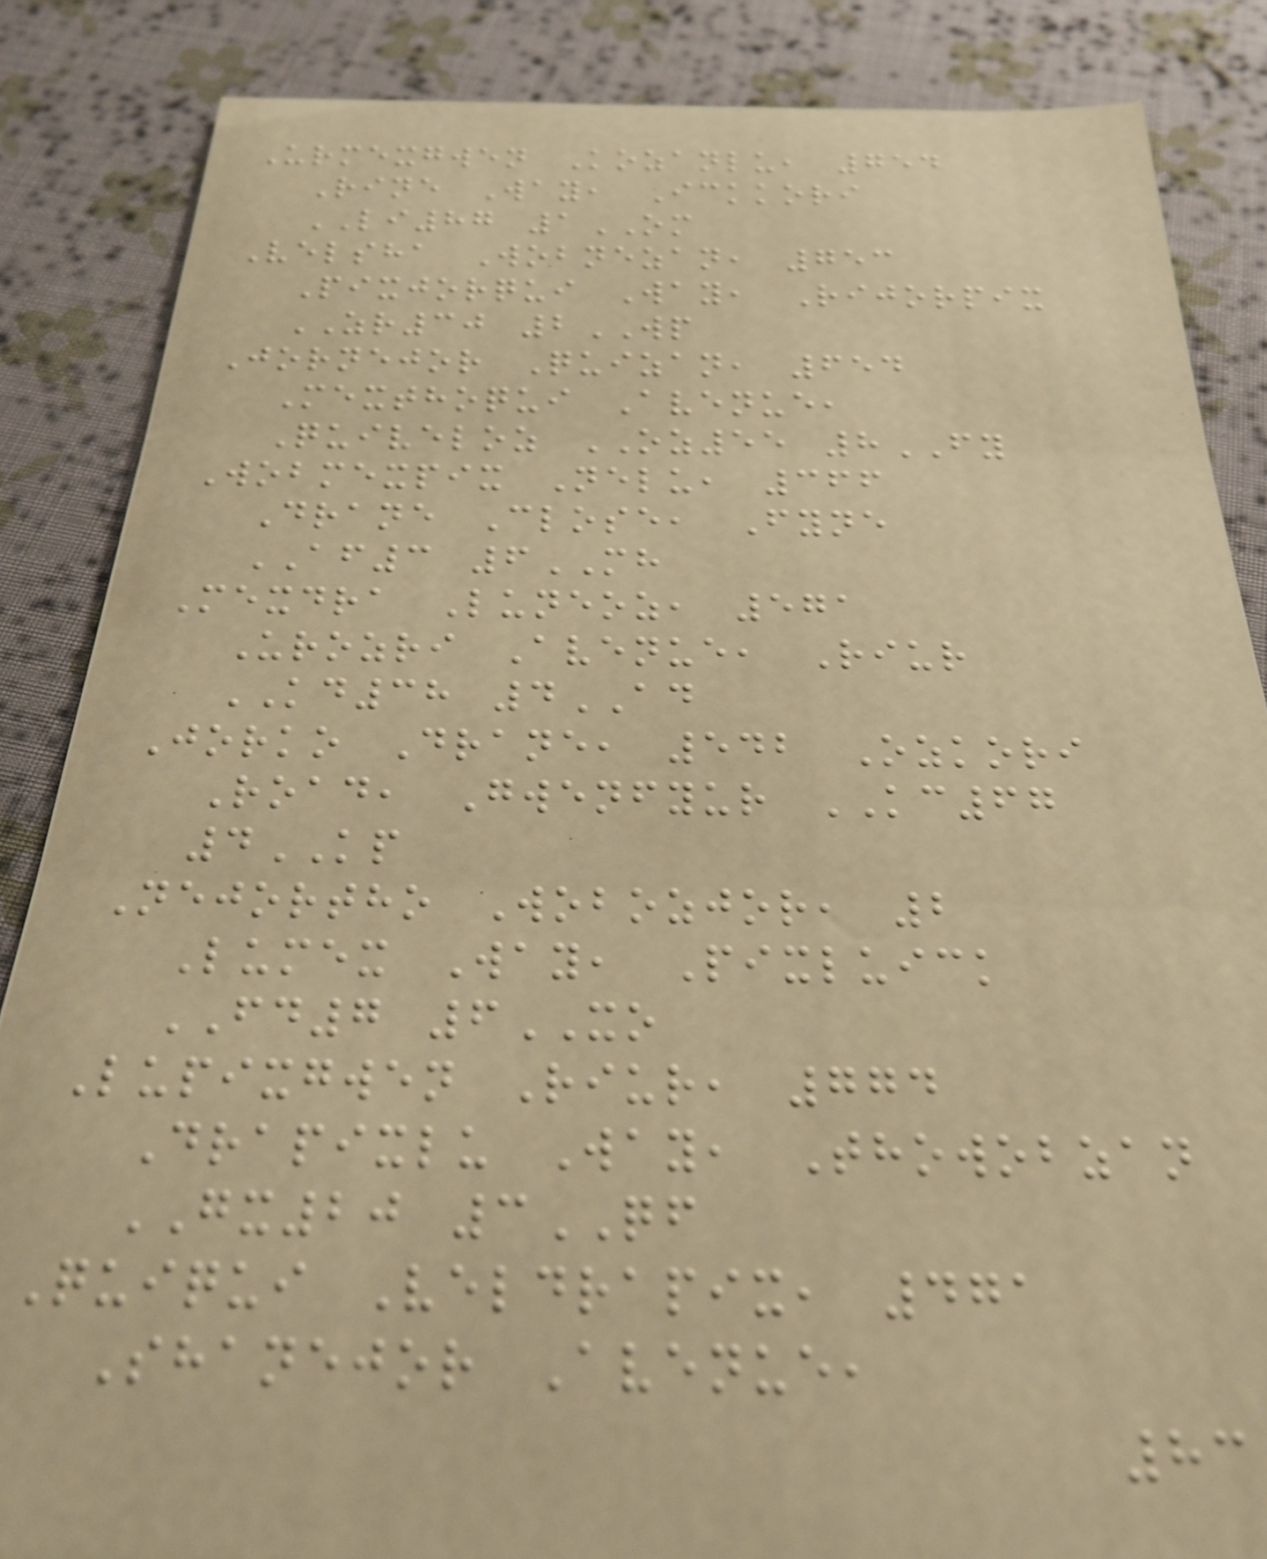Urmexgwen Kozanlu, 754
Rine Way, Ickkori
LI87 1OM
Velsha Wobnezan, 753
Pixjorqui Way, Rijorpix
ZR30 2WP
Jornejor Quizan, 654
Mexthoqui Avenue,
Quiveloz OZ55 8FY
Wobmexpix Nelu, 366
Drane Close, Fyne
AF3 6MH
Mexdra Luneoz, 571
Urozri Avenue, Riur
KD38 4AD
Jorko Drane, 542 Ozkori
Road, Gwenfyur KC67
4KP
Nejortho Wobozjor, 2
Lumex Way, Pixluick
FD7 6XO
Lupixgwen Riur, 774
Drapixlu Way, Thowobzan
GX20 3QF
Quiqui Veldrapix, 471
Shanejor Avenue,
83
